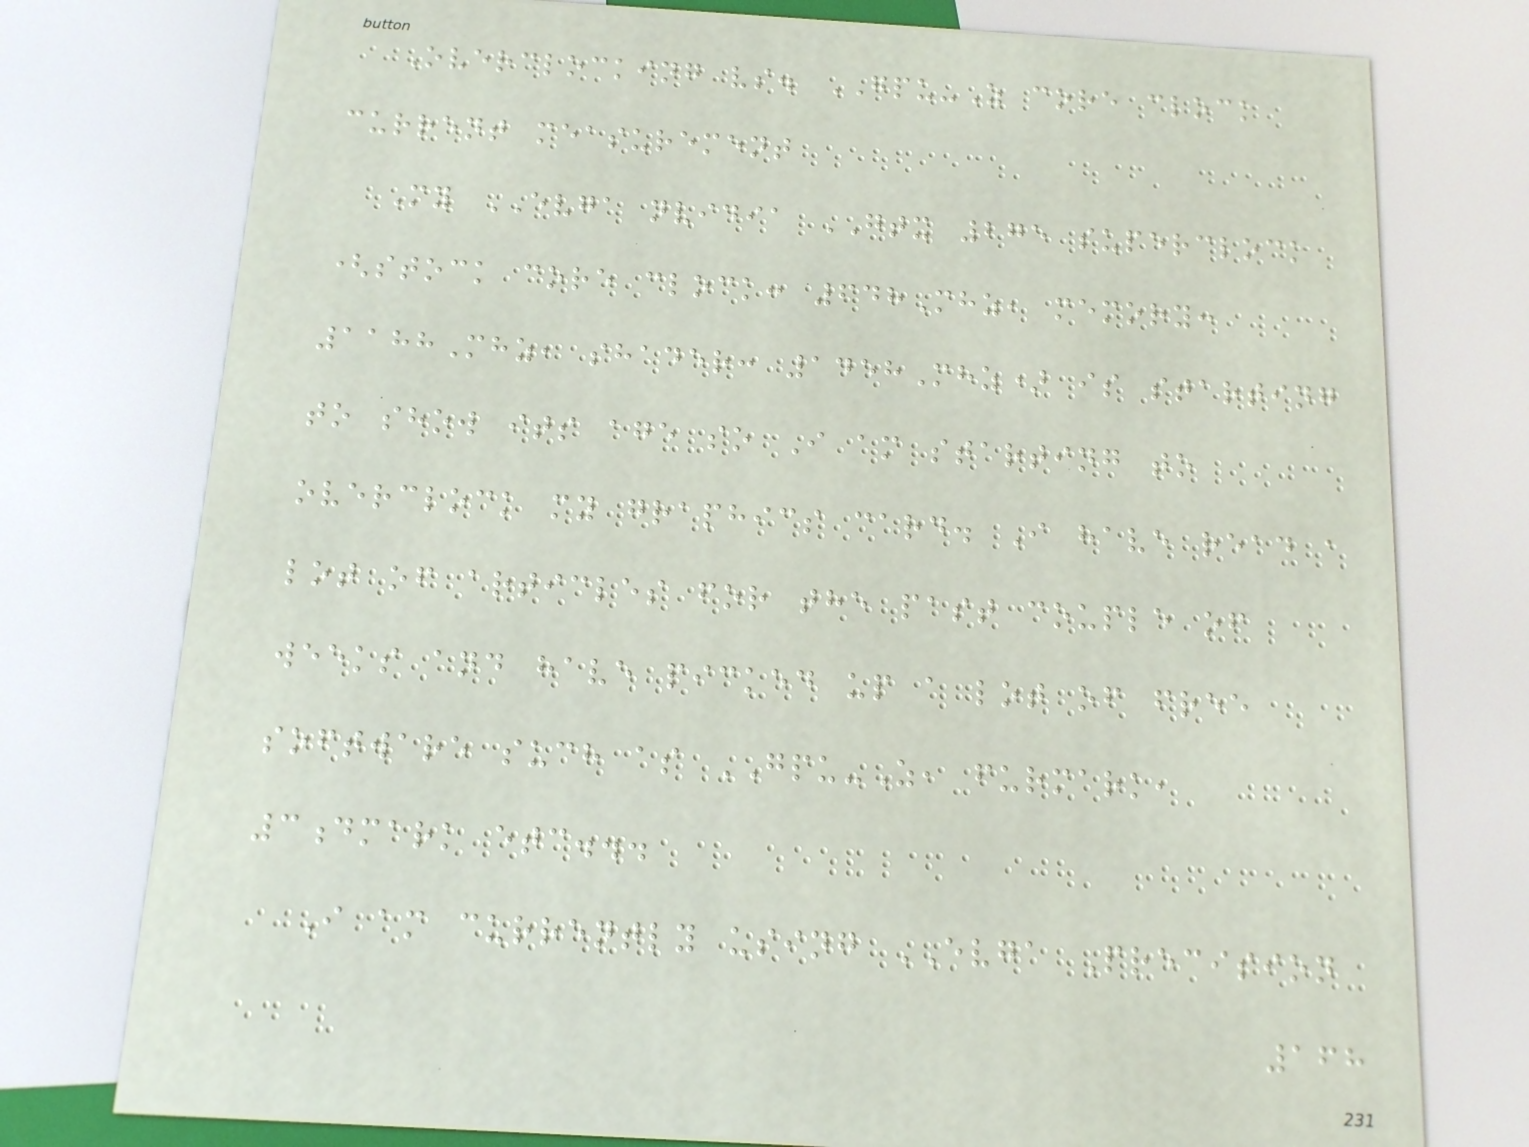Overclocking vs. GPU-Z core clock
current measurement
My EVGA nvidia GTX 275 superclock
(stock core clock: 648Mhz, memory:
1188Mhz, shader: 1458Mhz) is starting
to show its age so I am starting to
overclock my graphics card. I have read a
lot of articles for the past couple of
weeks and have picked up a lot of free
software such as GPU-Z, furmark,
3dmark etc...
I am currently using EVGA Precision
168
